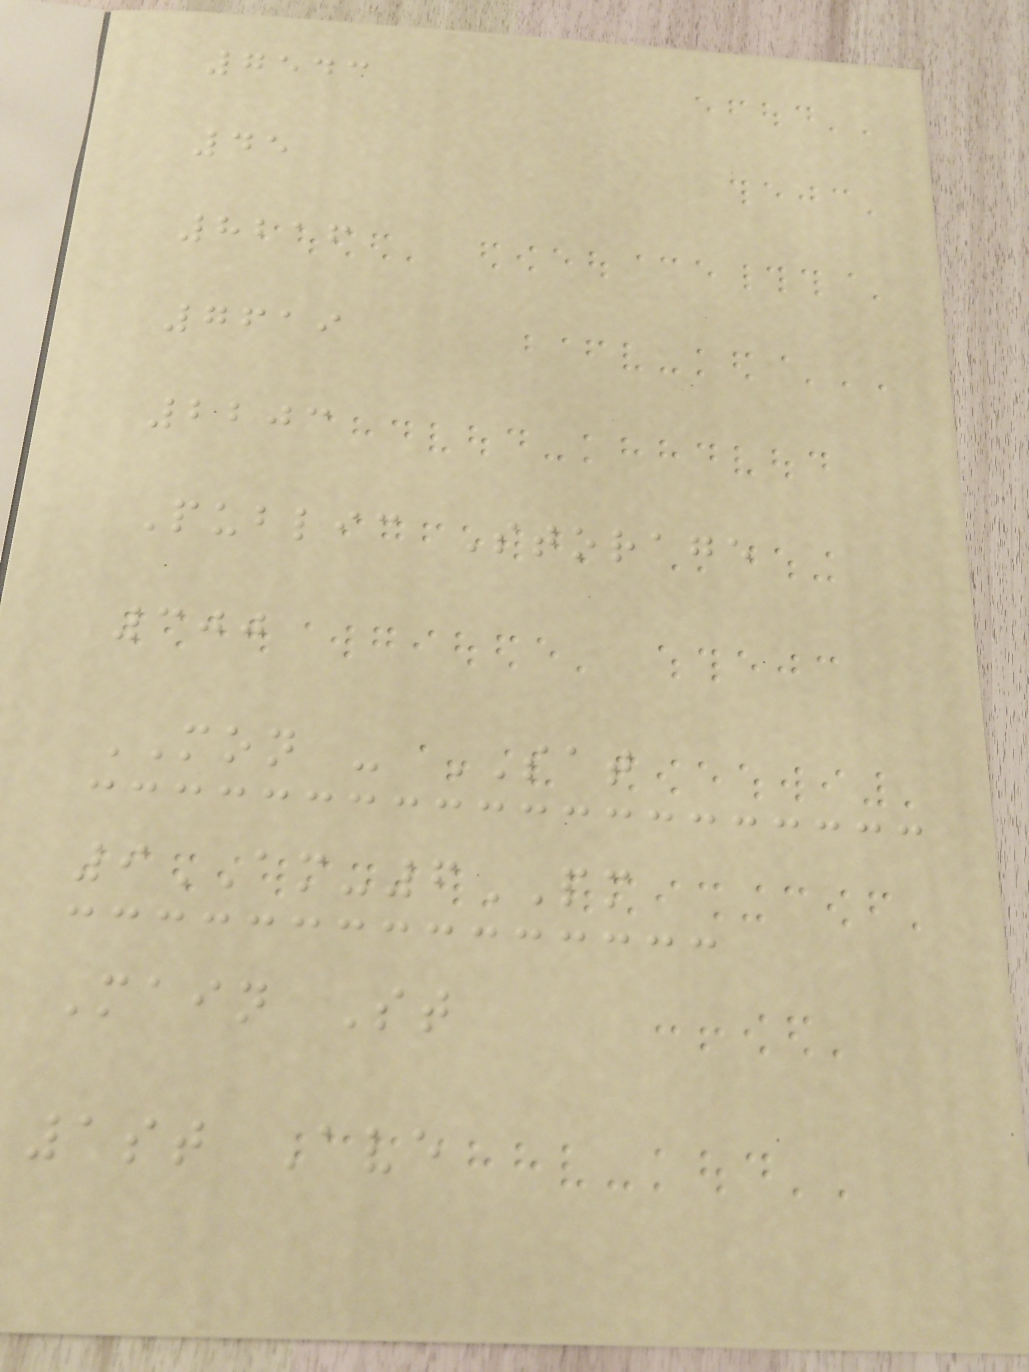7543
45
8216
7619
2203
Public Storage
300
MON - SAT
9AM-6PM
Main St
1st Ave
